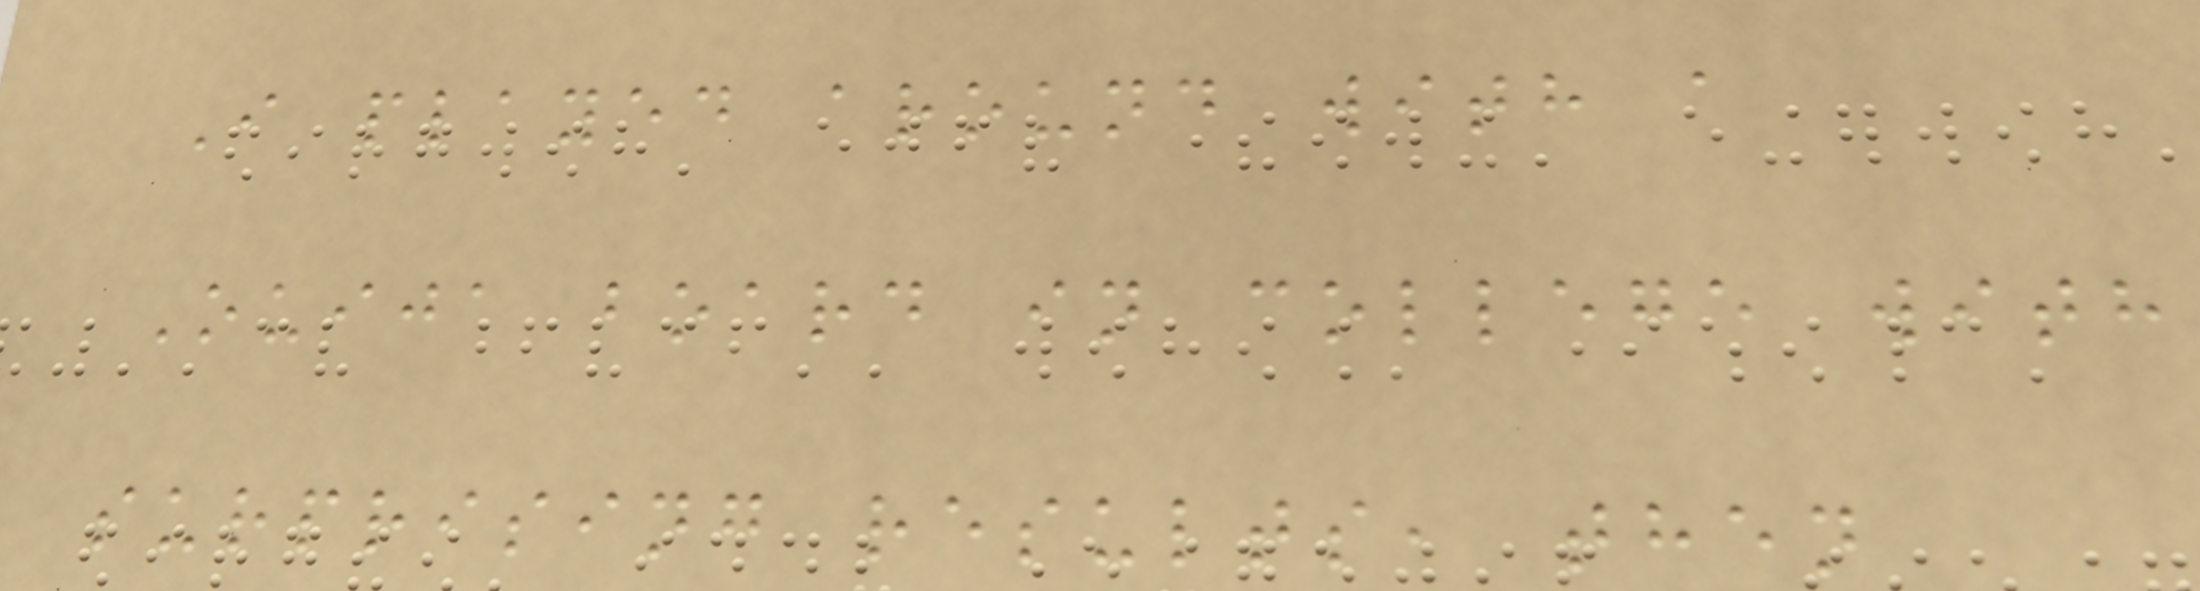I played around with a
Ouija board in college with
surprising results, then
